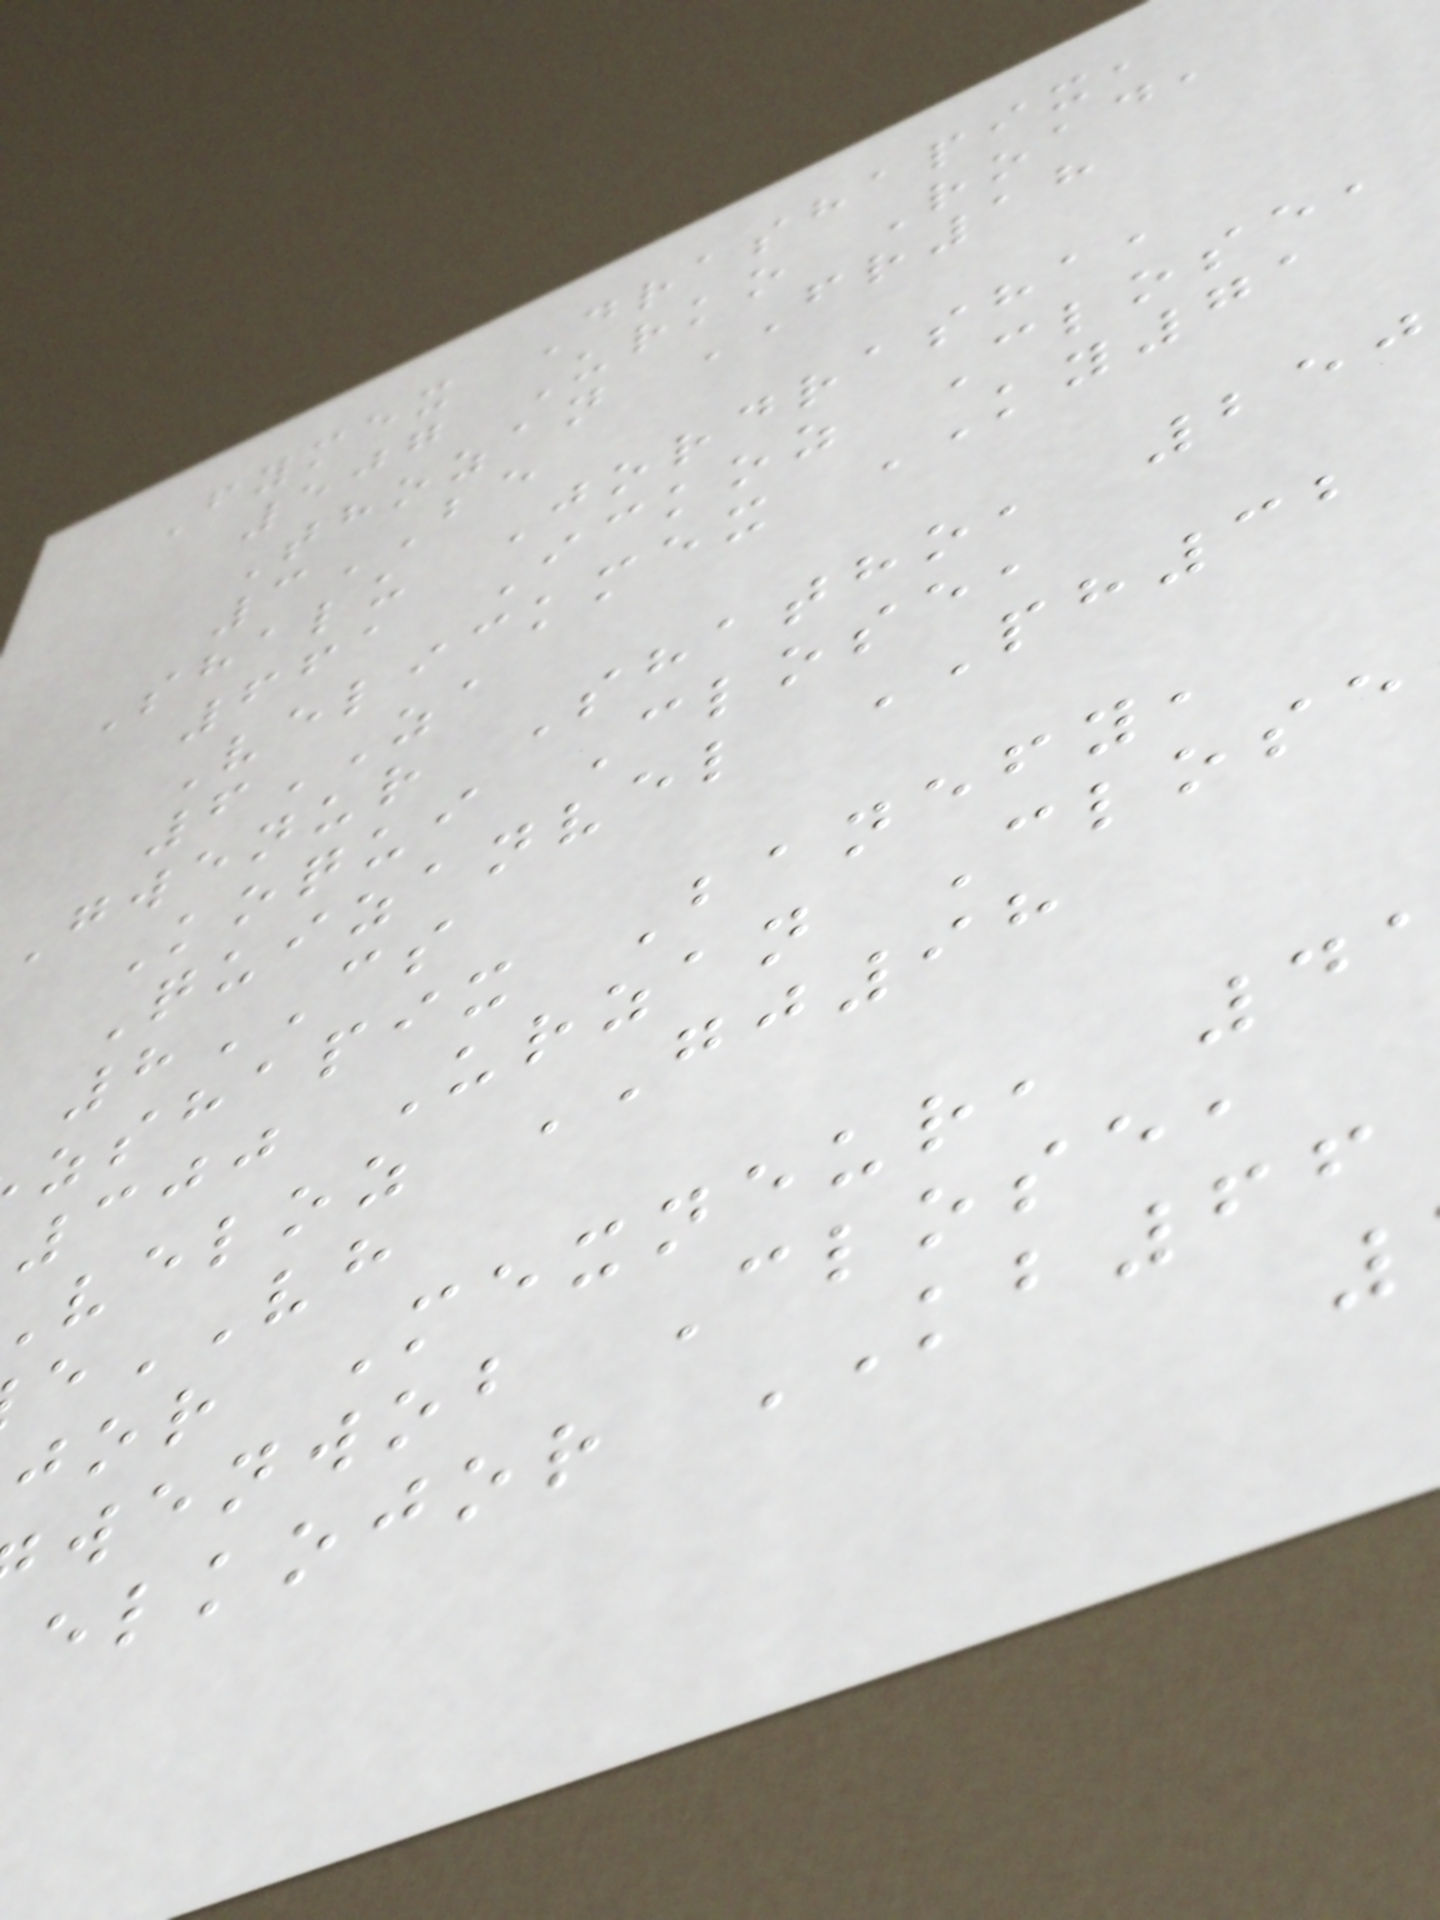Fymex Drashapix,
507 Urko Road,
Thozan FR18
3BE
Shalu Jordrasha,
661 Ickoz Close,
Velickmex KY71
6ZA
Gwenur Shatho, 250
Koqui Close,
Quizanvel PH32
8CS
zshapix Banefy,
300 Urzan Close
veloz GJ98
VH
jor Mexneur, 4
wenwob Close,
elkojor KB66
